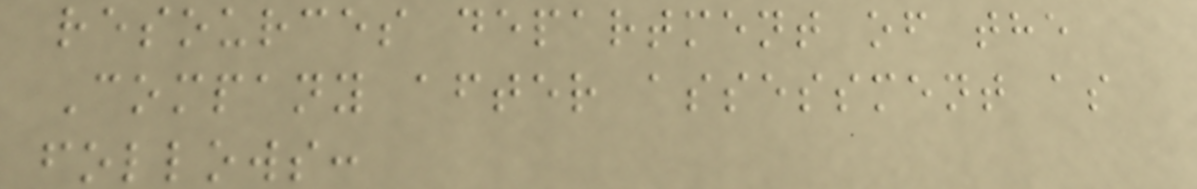resources department of the
Company after assessment as
follows:
